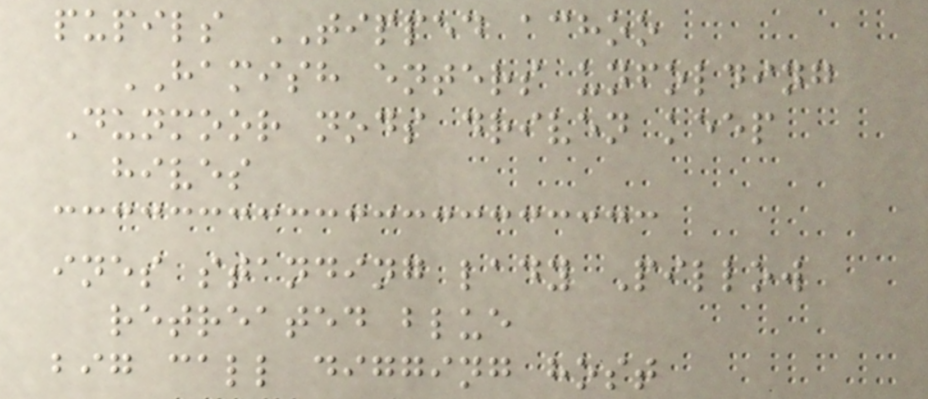pupils TIPPED achoo
HAMISH enters unfolding
Dunmoor nods driven keep
hives
ines standing lady Pillow
retreated blue
big call digging host
